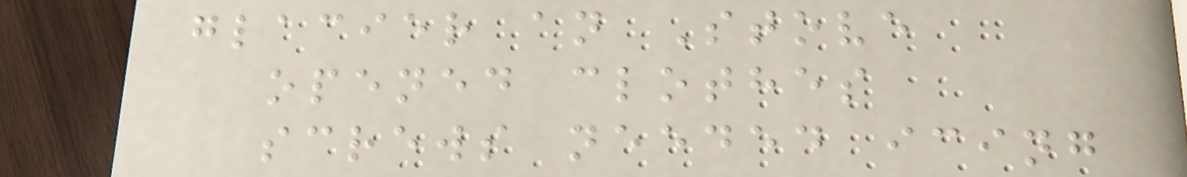glacier an Stove
opened clothes
screws needed icing
